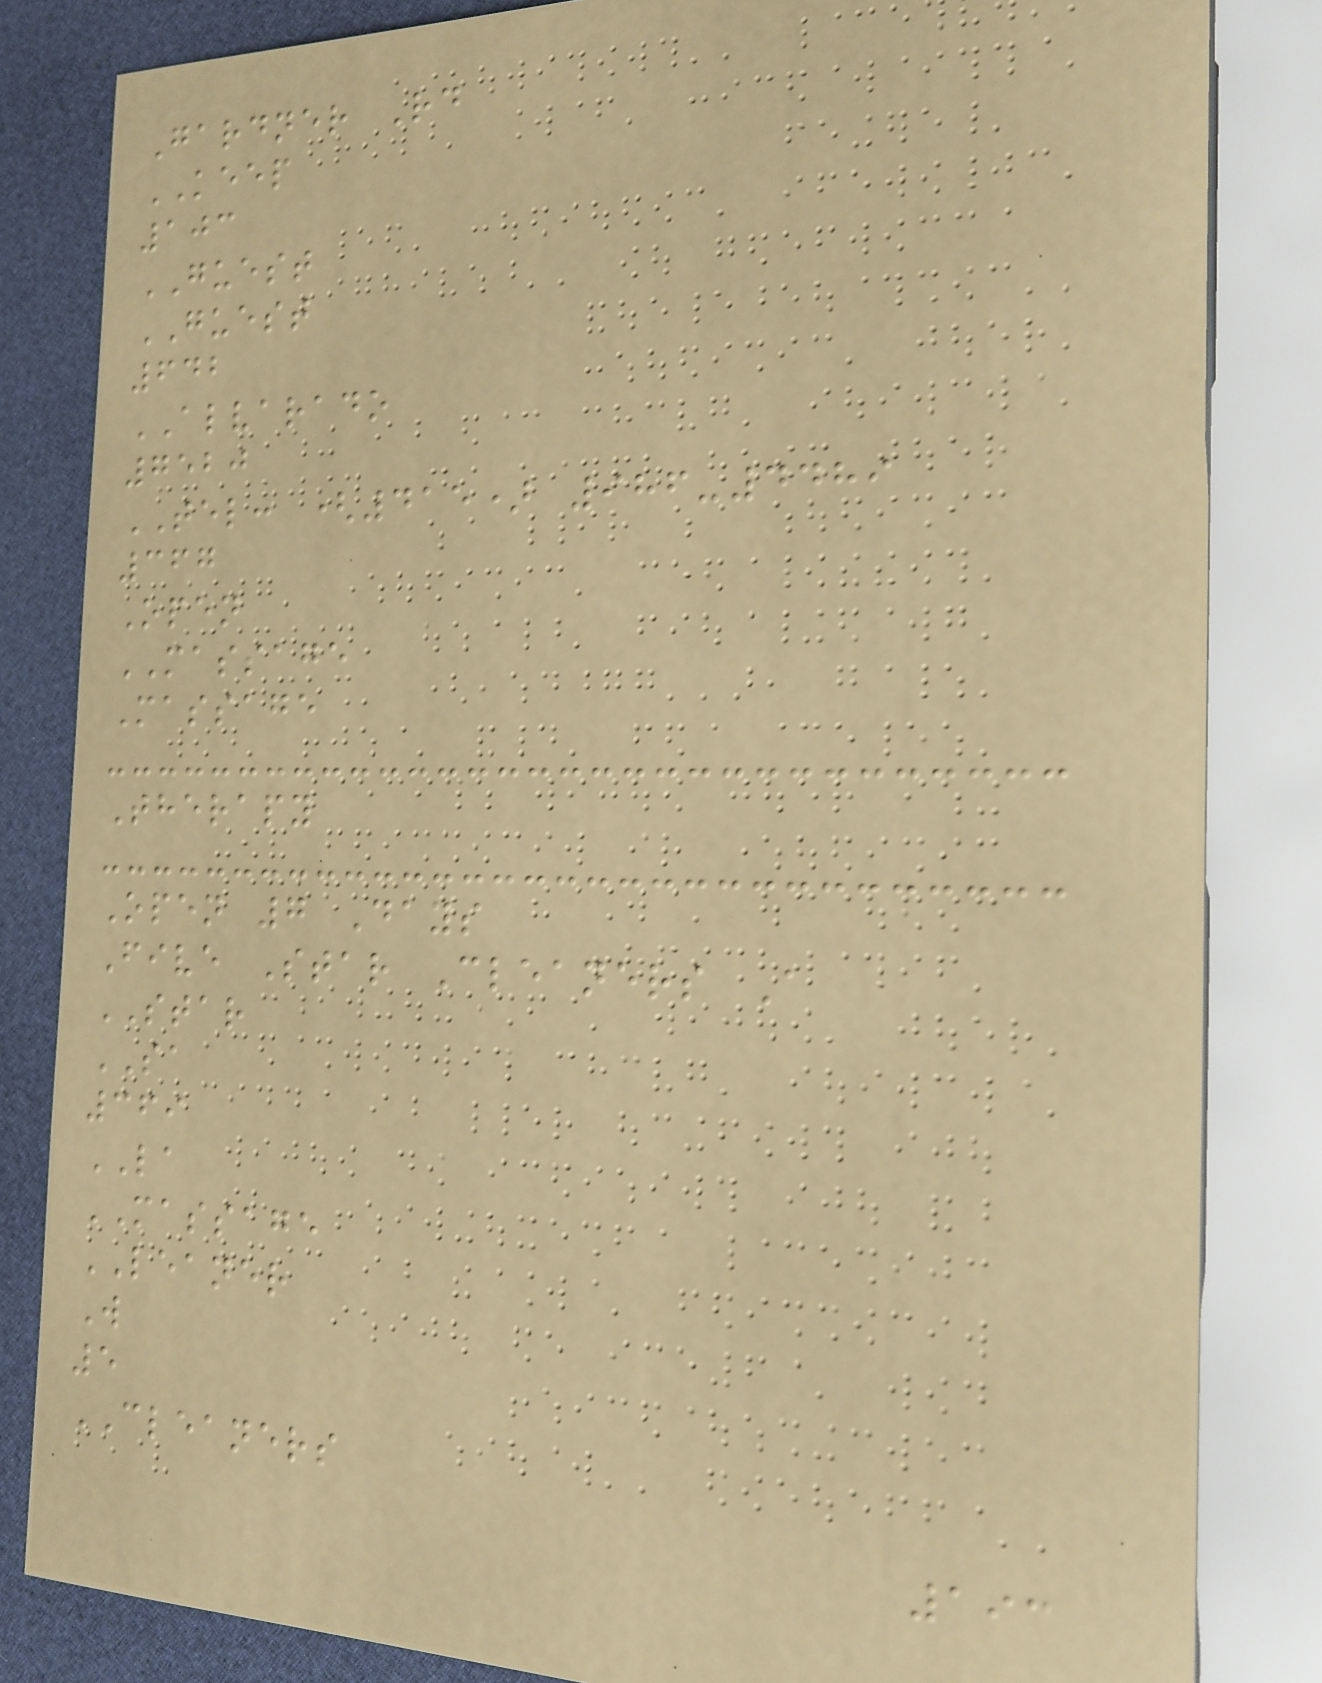Gardner Rd
KEEP
103
GUEST
GUEST
642
ALVARADO
7520
TEL: (415) 986-4489
367
Open
MASSAGE
Massage
Therapy
Open 7 Days
Five Star Cleaners A
STAR
SA
369
LA
MASSAGE
LEANER
W
5
CLEANERS
193
